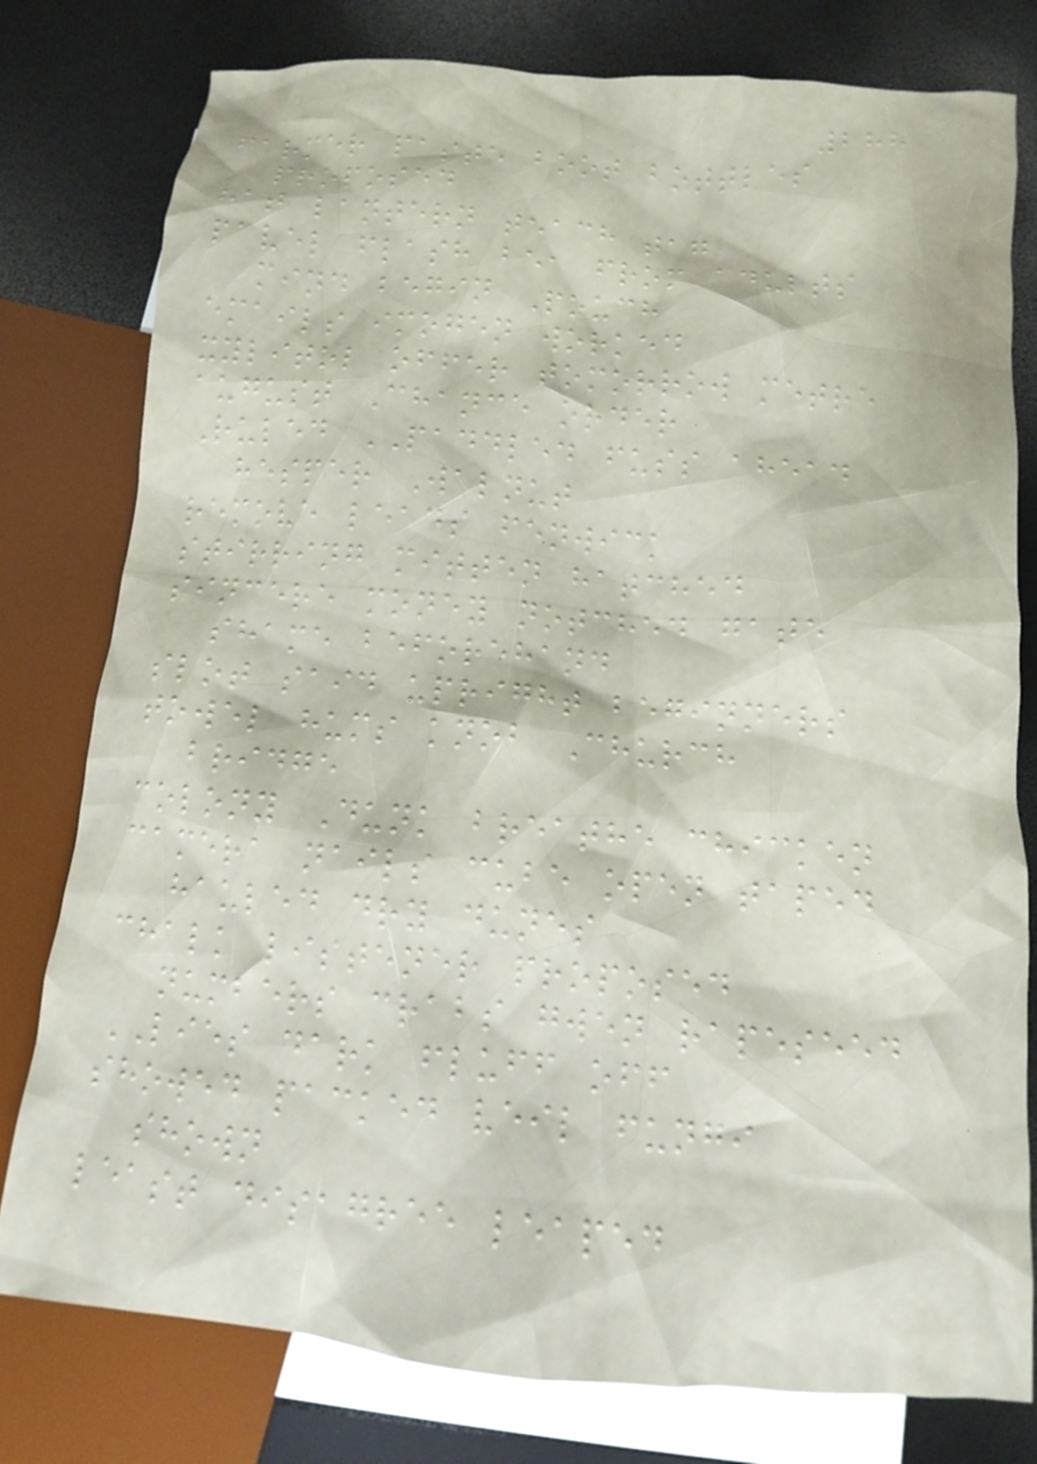288
farmer paste boot bottles
proposed
hat lantern teach tag
pavel flash bea from adults
mind begin Pouch
emails imogen worked
xylitol offer tomorrow metre
august Chance order
Ruled PADDLED fuss ahead
hesper Walnut
remove leads fenwick
stirring mitten hatched
sincere money notched gate
shame beforehand
slot said upright beginners
towel hums knob Church
bridge
colony Dunk breathe chicken
camera nails cube open taped
hauled dry dunes
chalk listener proposed
numbers crabs gwen rapeseed
LIES dark fluff off
showed packed veil fungi
shown
least disagree leaped
